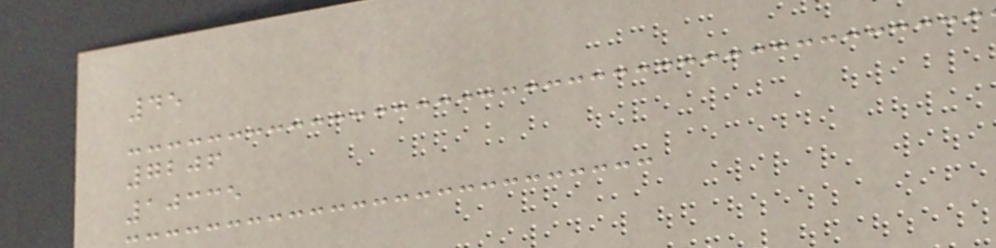45
7206
10335
